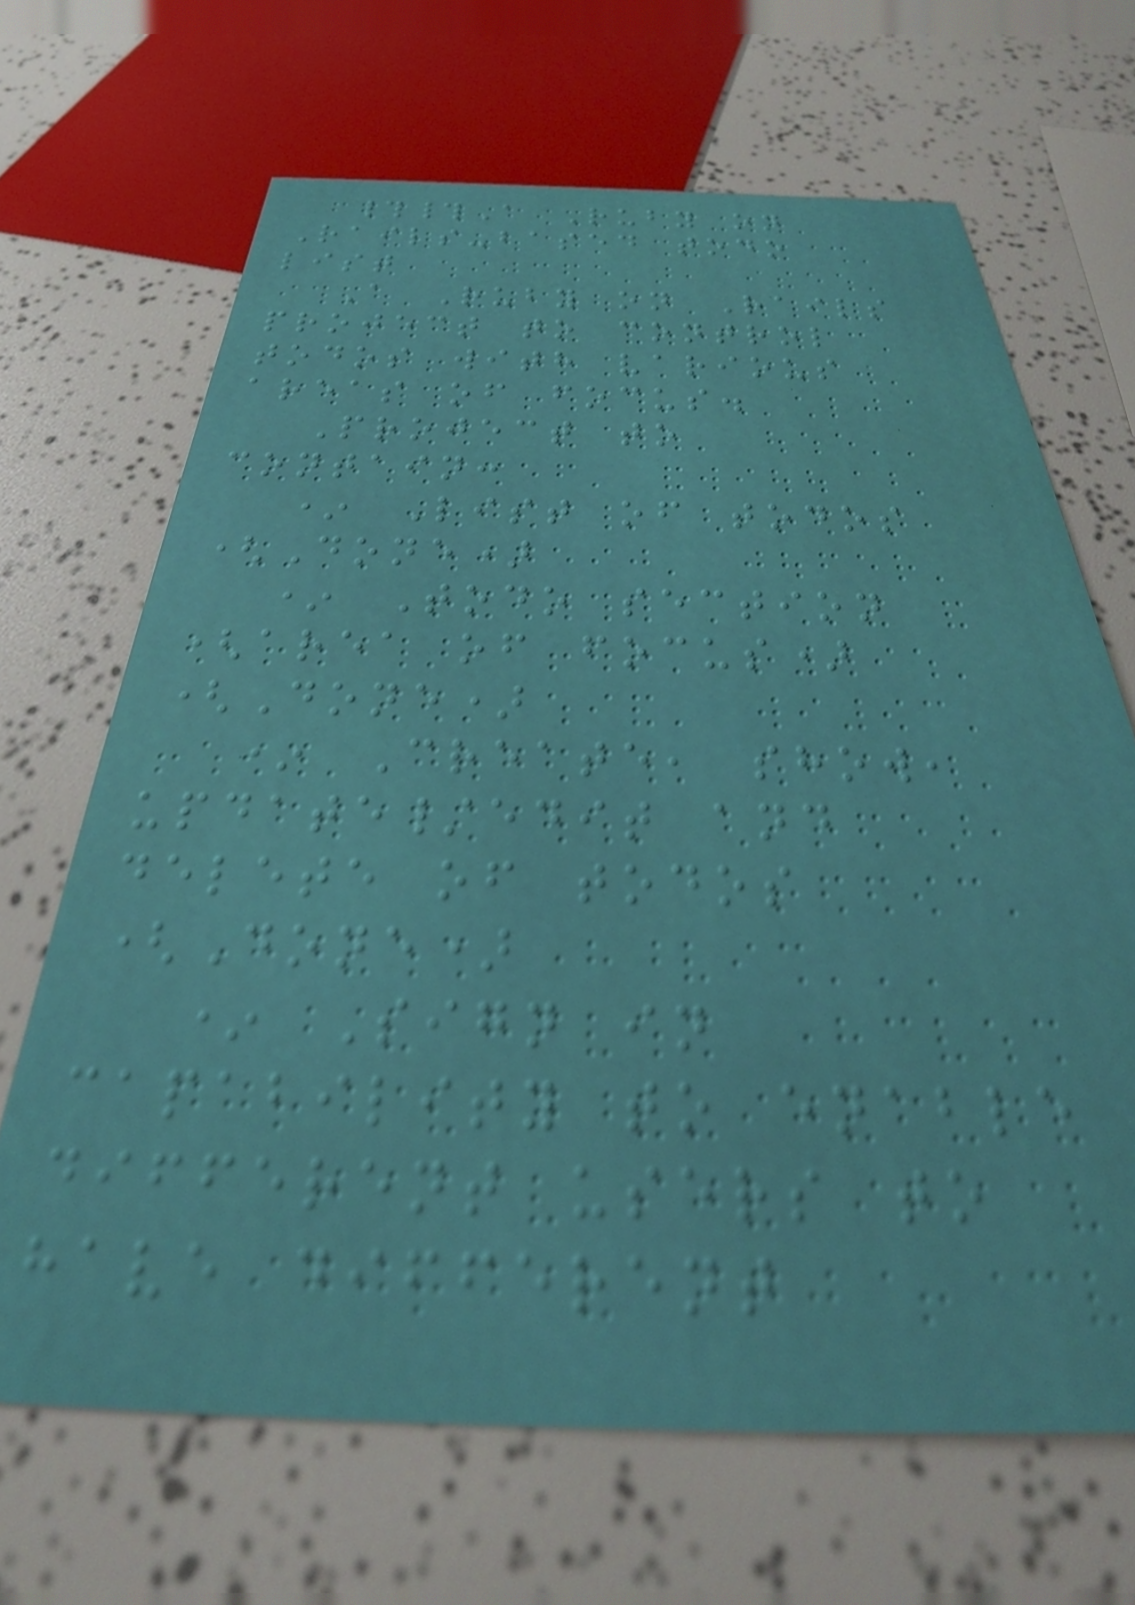##A Ruby on
Rails-based todo
list
A Ruby on Rails
project to control
todos with various
areas of focus.
Project to
contain:
* List of todos
(Done)
* Todo section
(area of focus)
(Done)
* Create, show,
update/edit and
delete of todos
(Done)
* Sign in
capability to enable
different users to
have different
